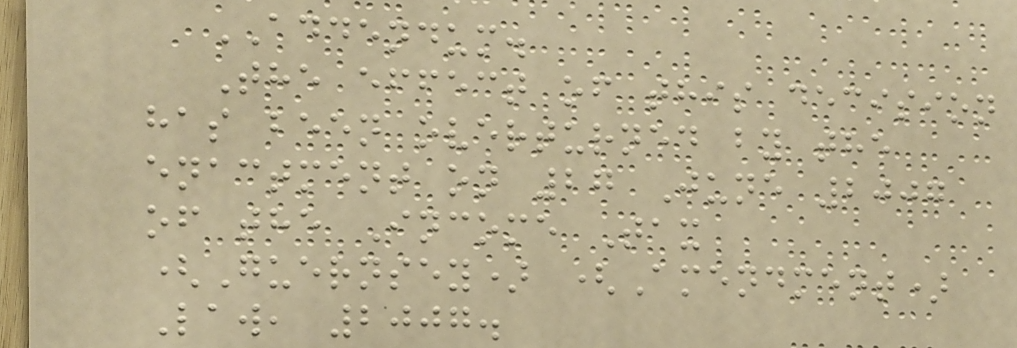ADDENDUM.
The effect of this decision
has been overturned by the
enactment on 27 June 2007
of the Income Tax
(Guernsey) (Amendment)
Law, 2007.
